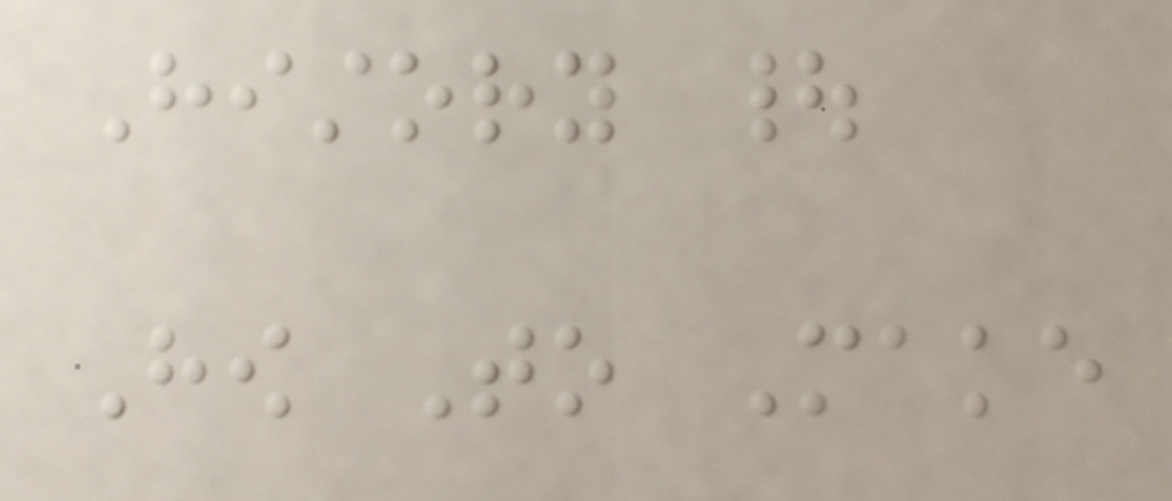History |
How To Make
